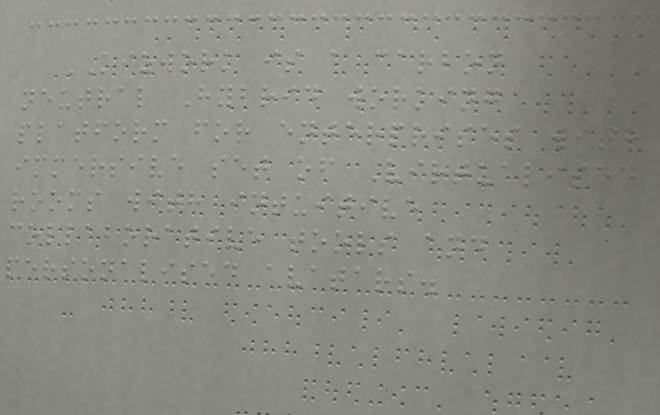KIZWORK is a carbon
neutral Hybrid working
platform for enterprises with
immersive set of Virtualised
rooms with intuitive
collaborative tools and
personalised avatars.
